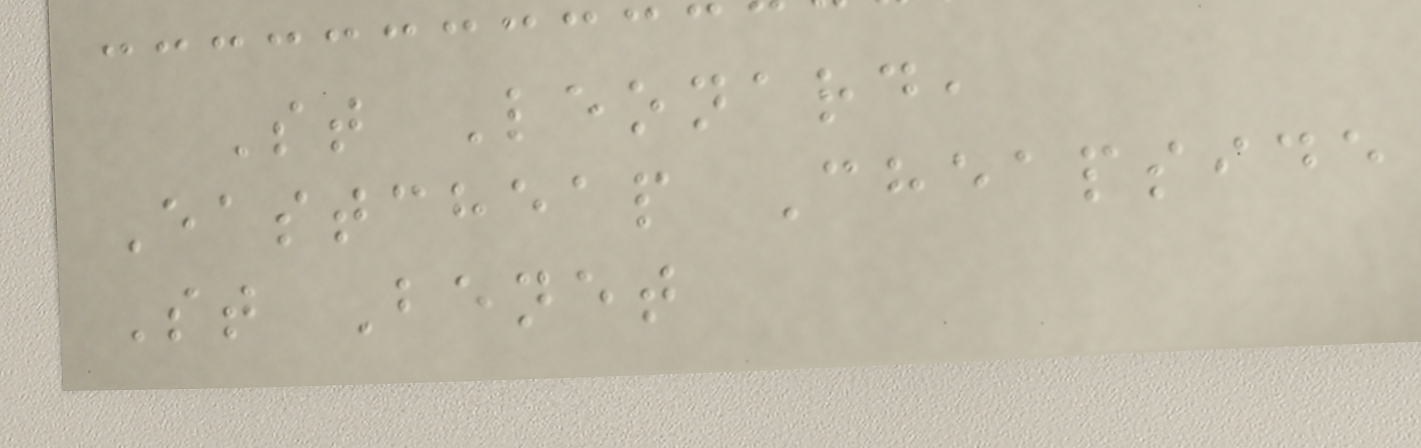St Leonard,
Eastcheap Cheapside
St Benet
